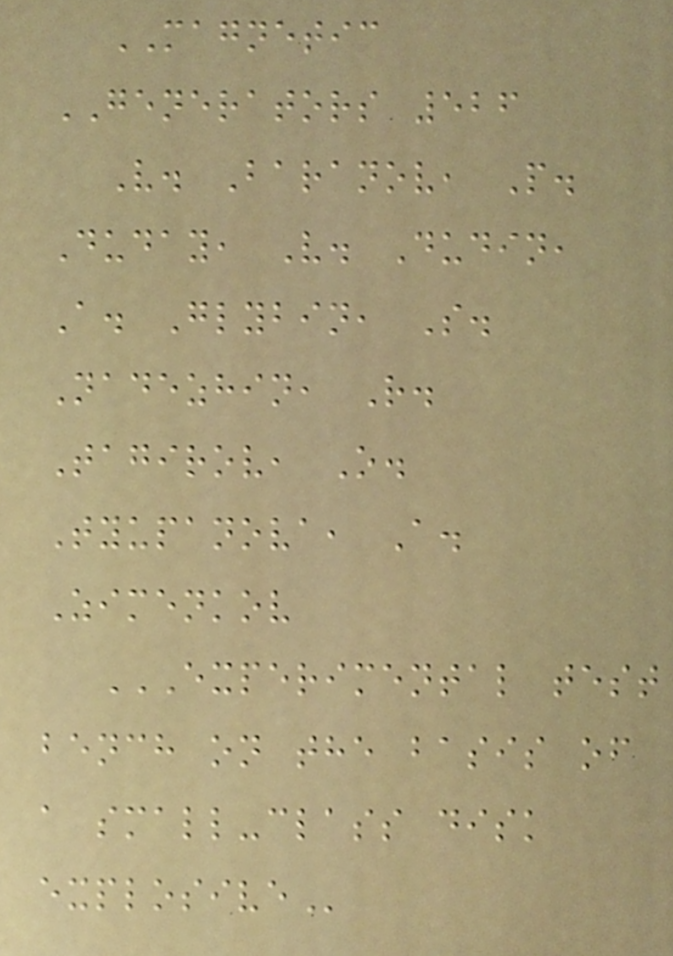MAGNETIC
GENERATORS 526
V. Baranov, P.
Duday, V. Dudin,
A. Glybin, S.
Nadezhin, R.
Tagirov, O.
Tyupanova, A.
Zimenkov
EXPERIMENTAL TEST
BENCH ON THE BASIS OF
A SMALL-CLASS DISK
EXPLOSIVE
